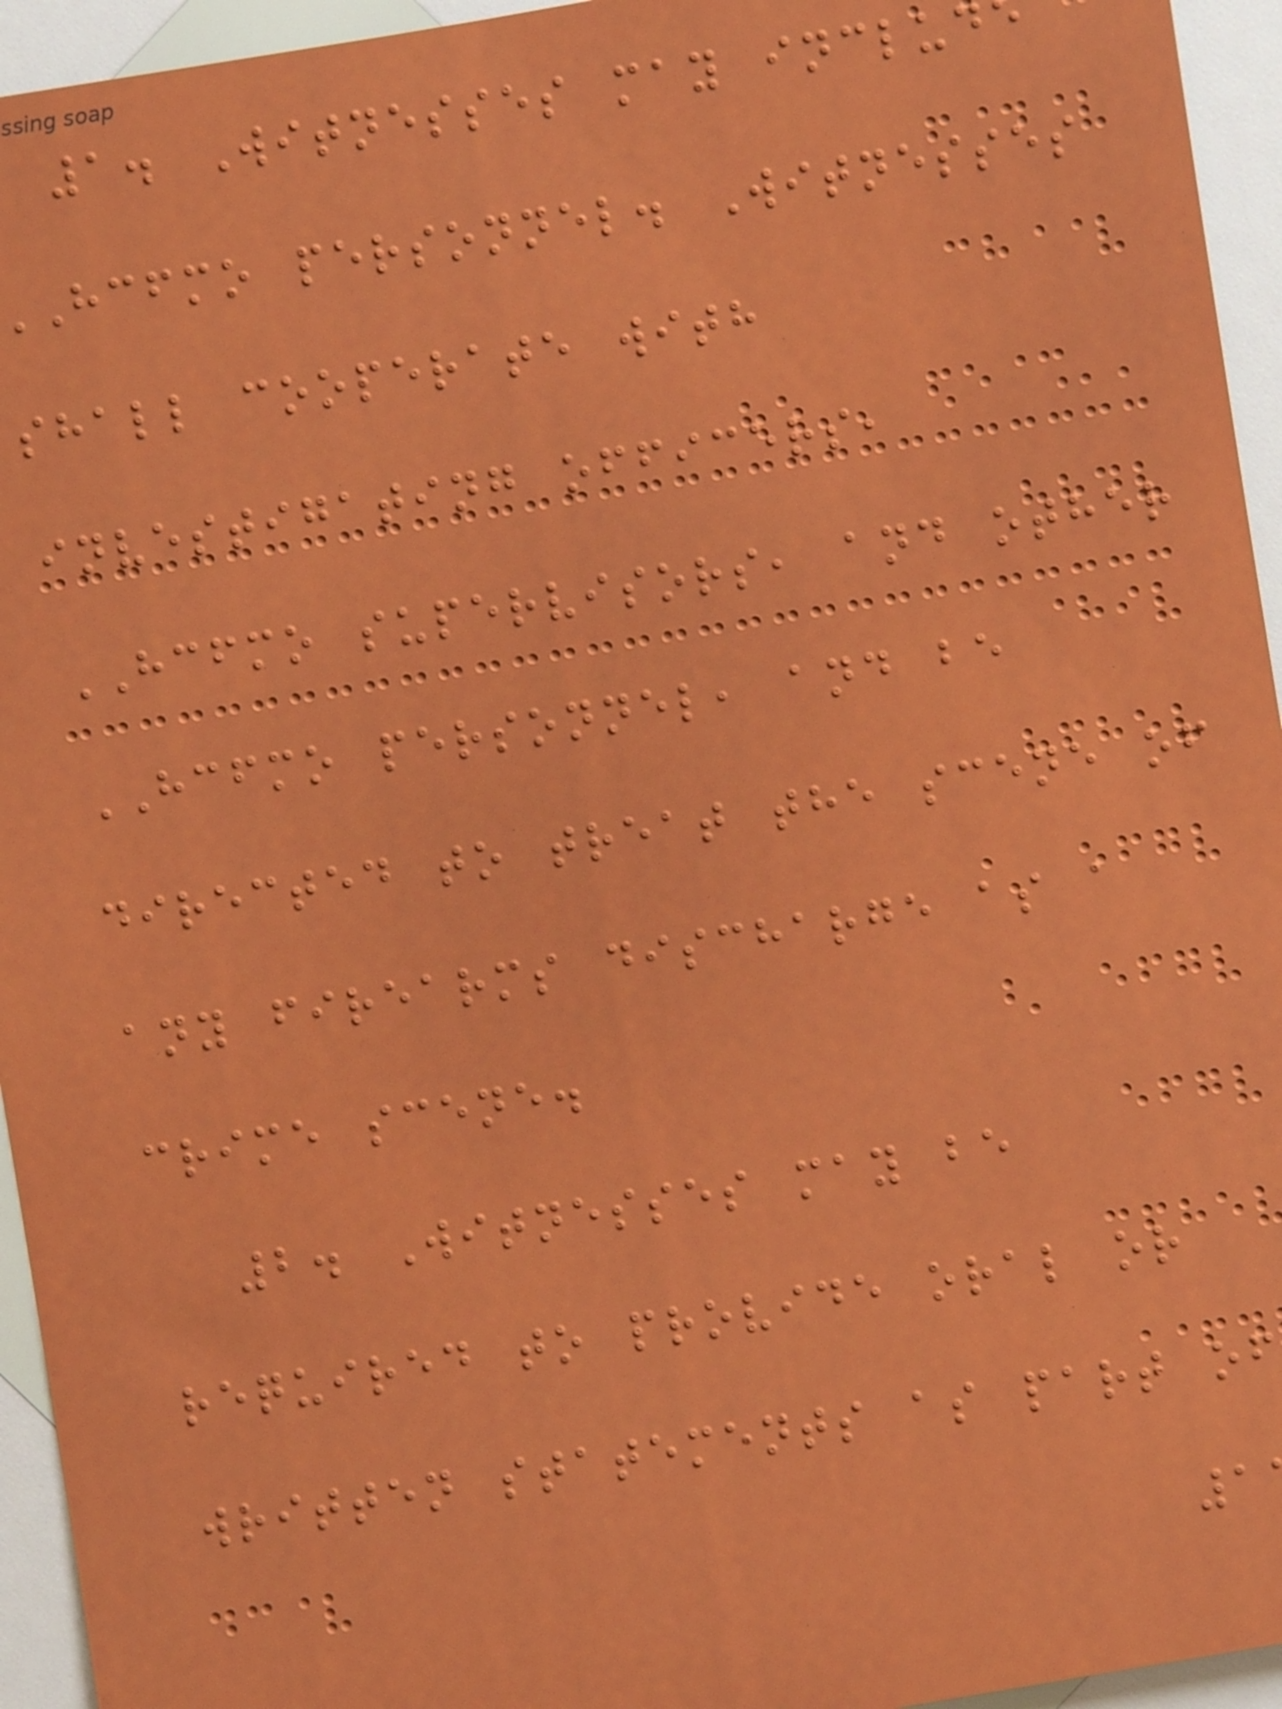1. Witnesses may includ
hcfmo personnel. Witnesses
shall cooperate with
investigating officers,
HCFMO supervisors, and other
HCFMO personnel, and be
directed to treat the scene of
any firearms discharge as a
crime scene.
2. Witnesses may be
required to provide oral or
written statements as part of
